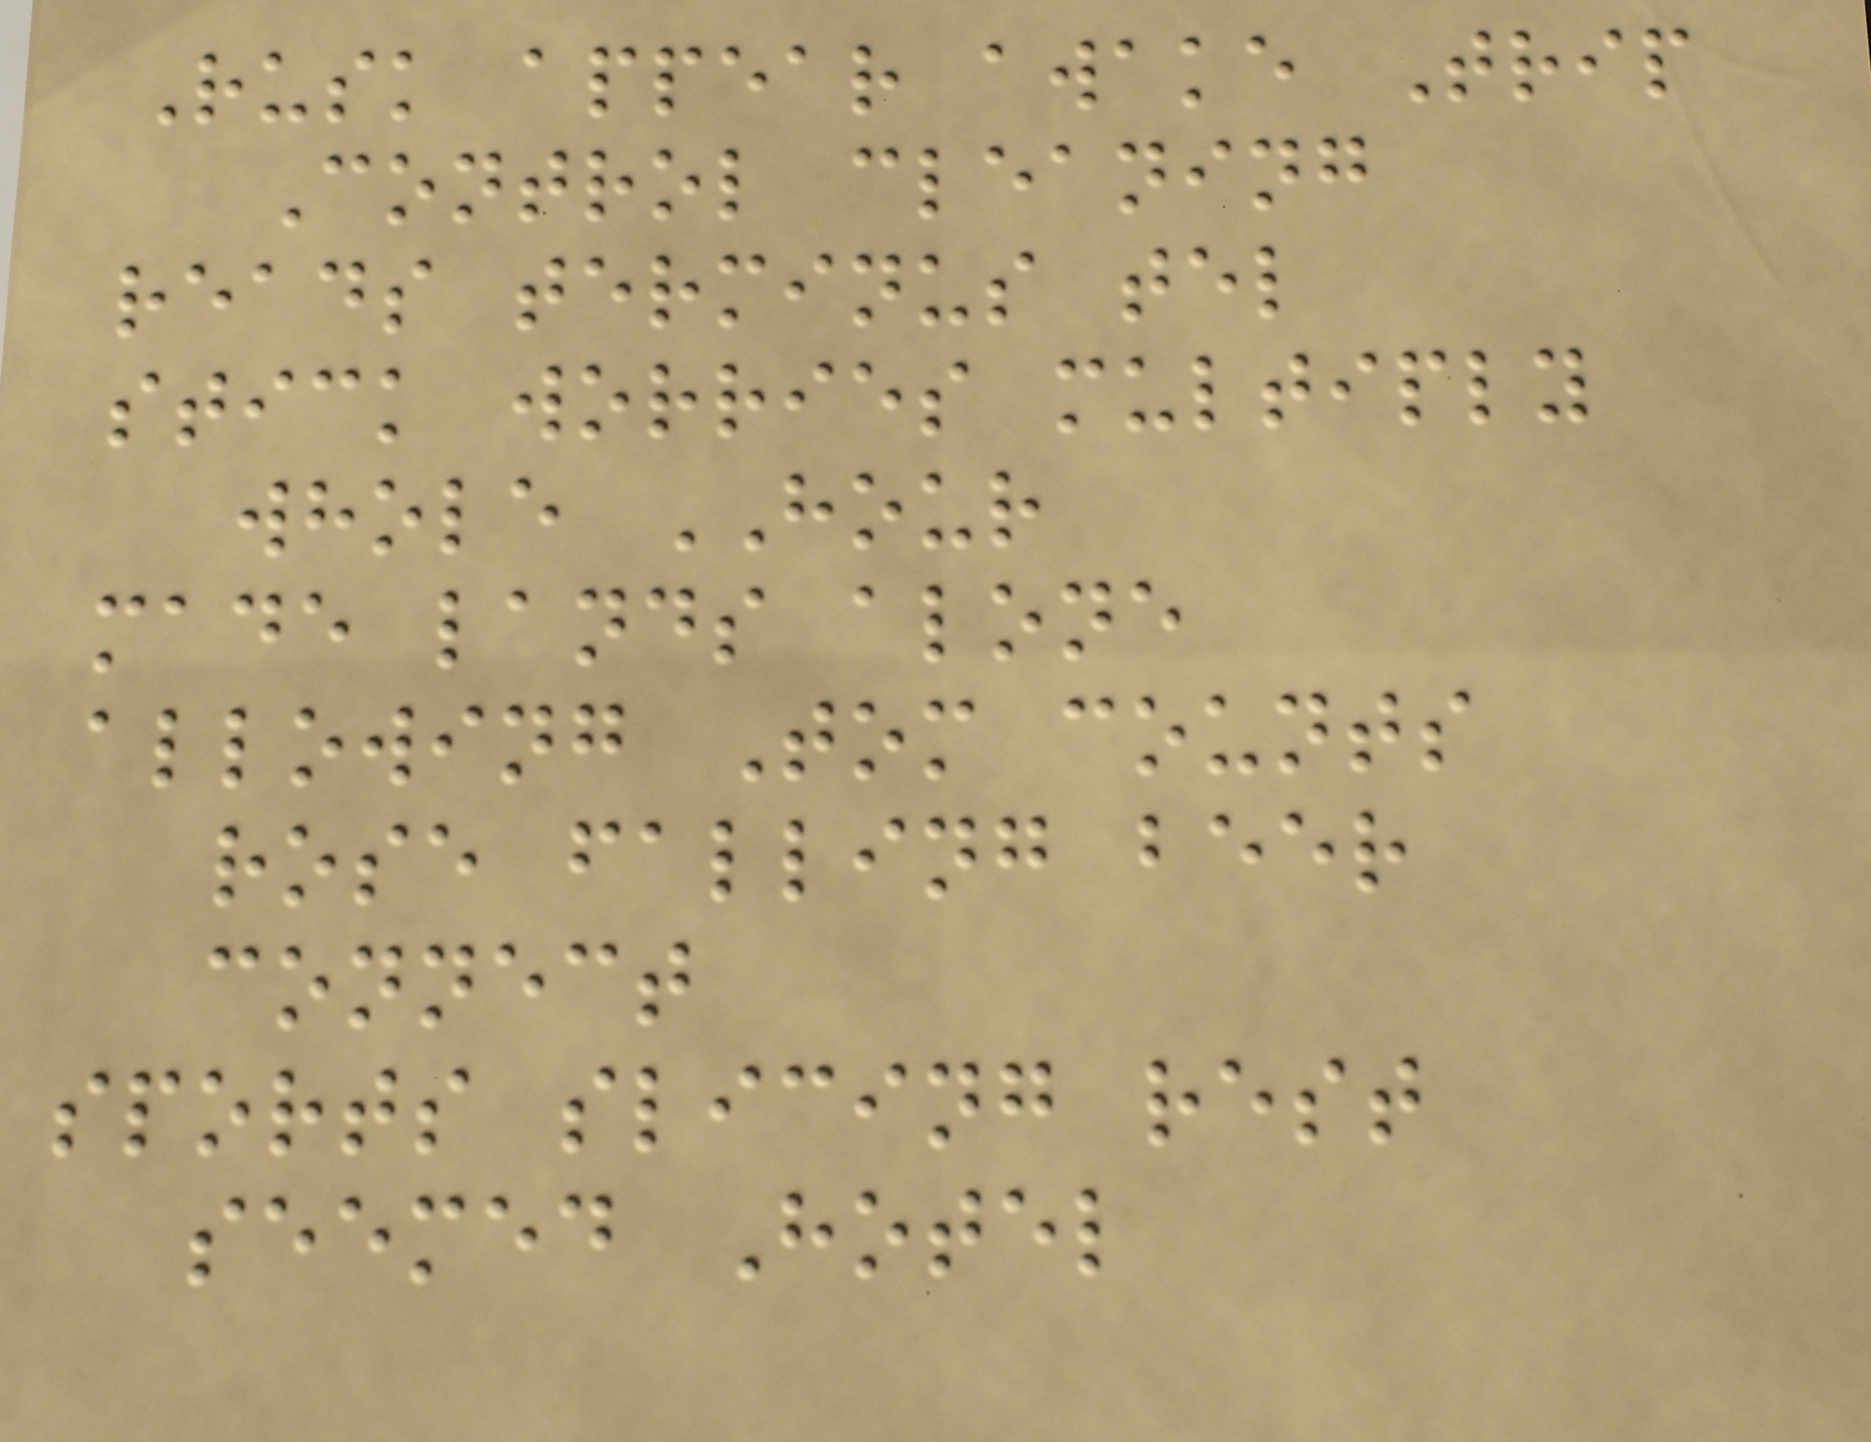Rusk appear awake Trip
Control cleaning
reads terminus tel
stick worries multiply
whole HOUR
made lands alone
allowing Tom counts
rose falling beer
connect
sports slicing rest
seemed Hotel
